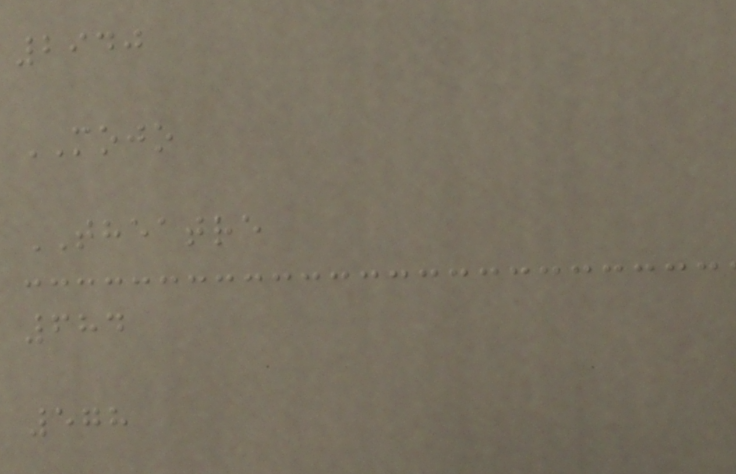2940
MOJO
THEATRE
684
578
